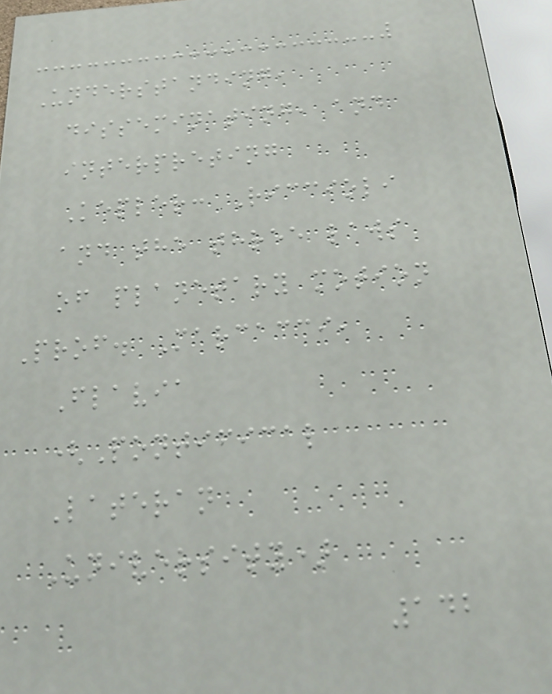Understanding,
disseminating, and
interpreting
Kepler: Riccioli
and the three laws
of planetary motion
Prof. Marcacci,
Flavia
(Pontifical
Lateran
University)
142
